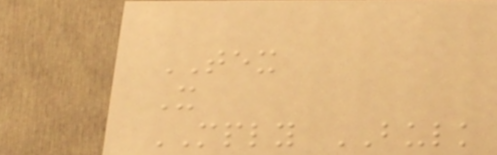TEX
X
MPLY BULK
